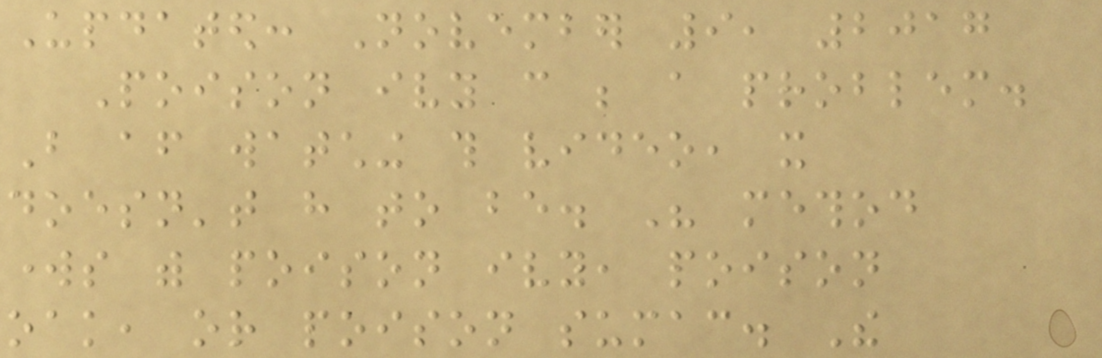Updated: November 9, 2017
Poison ivy can be a problem.
But after watching this video, it
doesn't have to be. His method
works with poison ivy, poison
oak, or poison sumac. The
